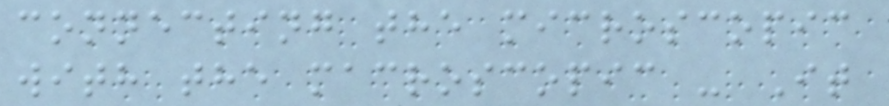connecting the microscopic
with the macroscopic - It
